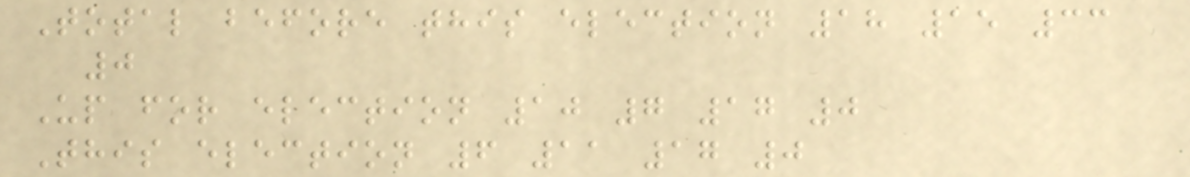Total before this election 18 15 33
0
Up for election 10 7 17 0
This election 6 11 17 0
